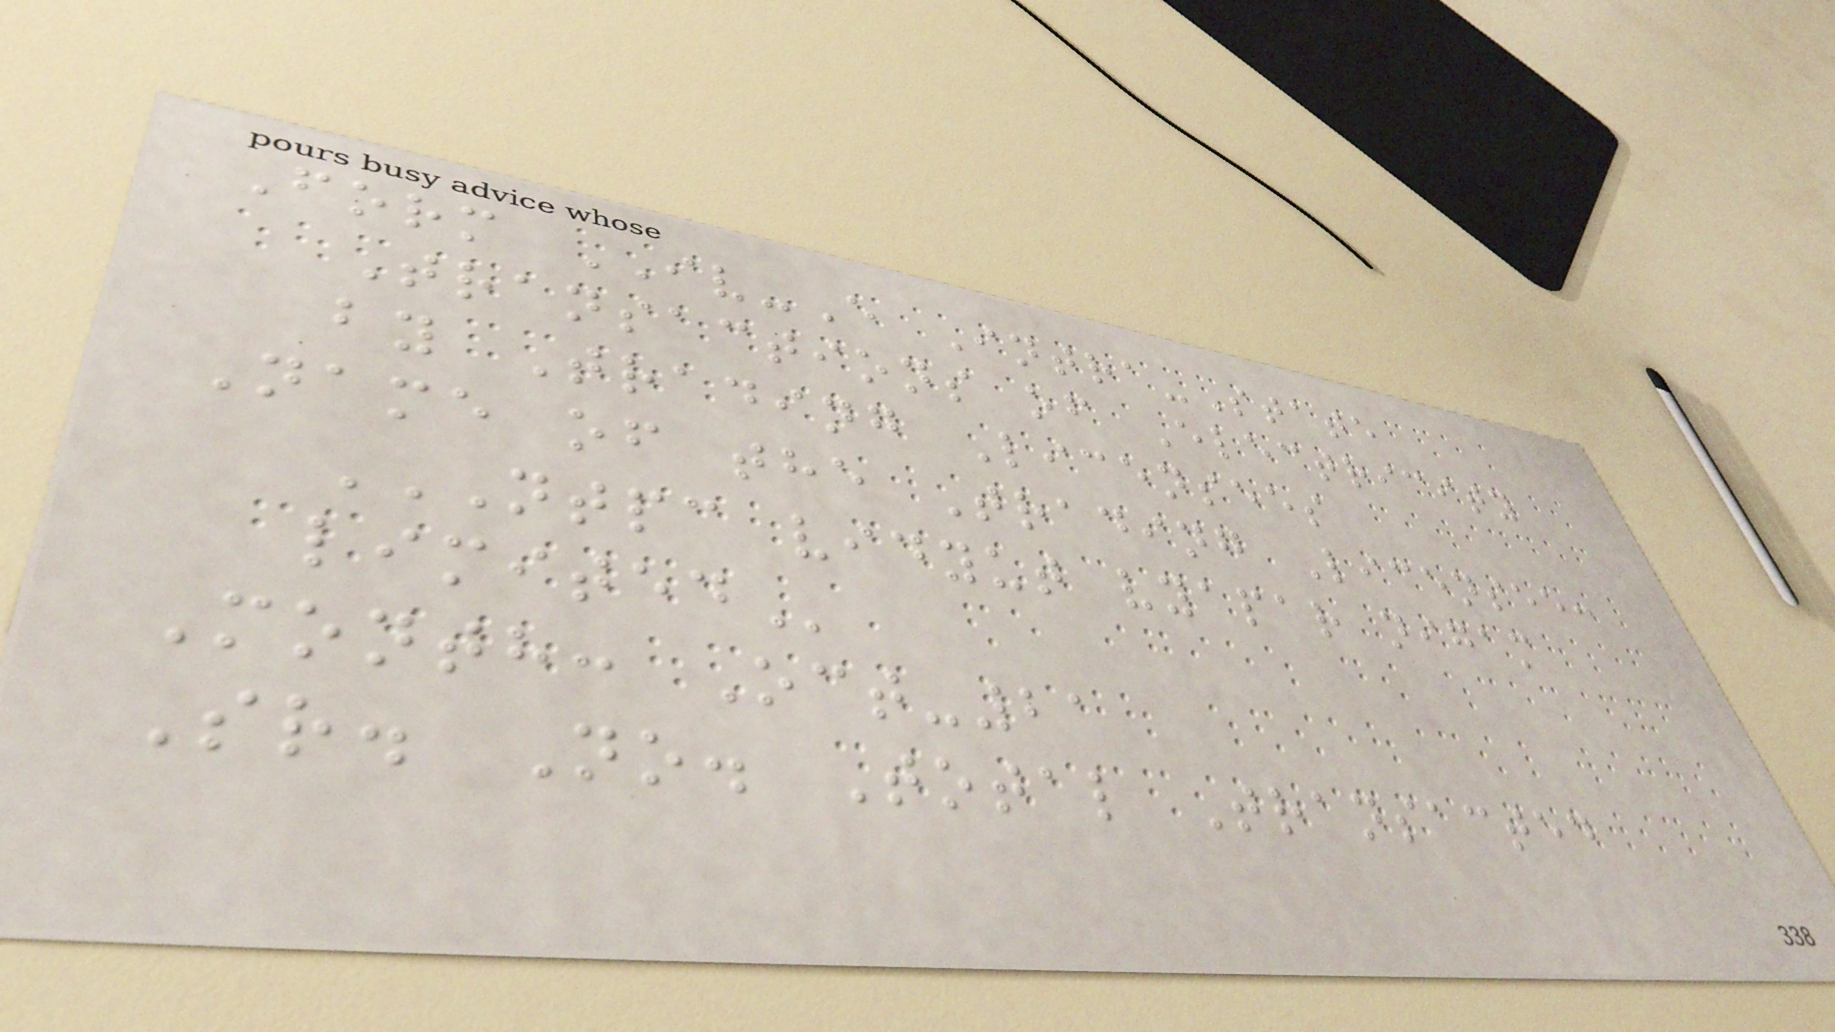Form IV-E Intra-State
Transactions of Electricity
by Trading Licensees
Name of the Trading Licensee:
NTPC VIDYUT VYAPAR NIGAM
LIMITED
Month: Oct-21
Sr. No. Total Transacted
